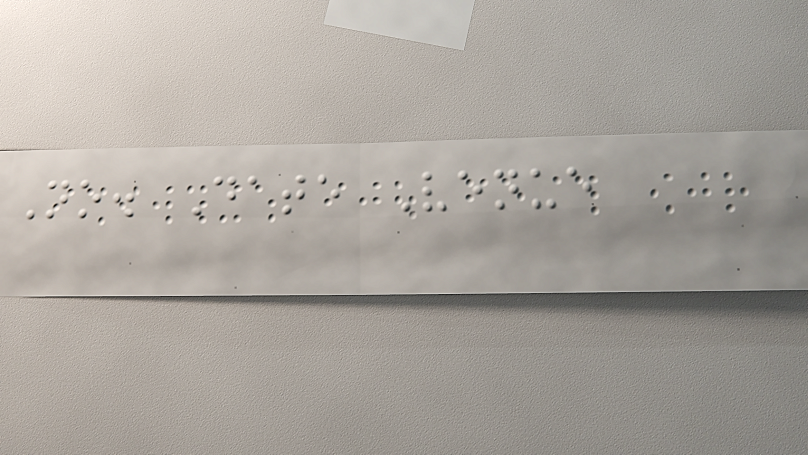No. Date Venue
